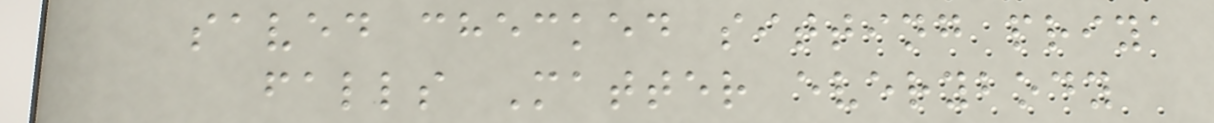saved checked sitting priya
falls Matter everybody
